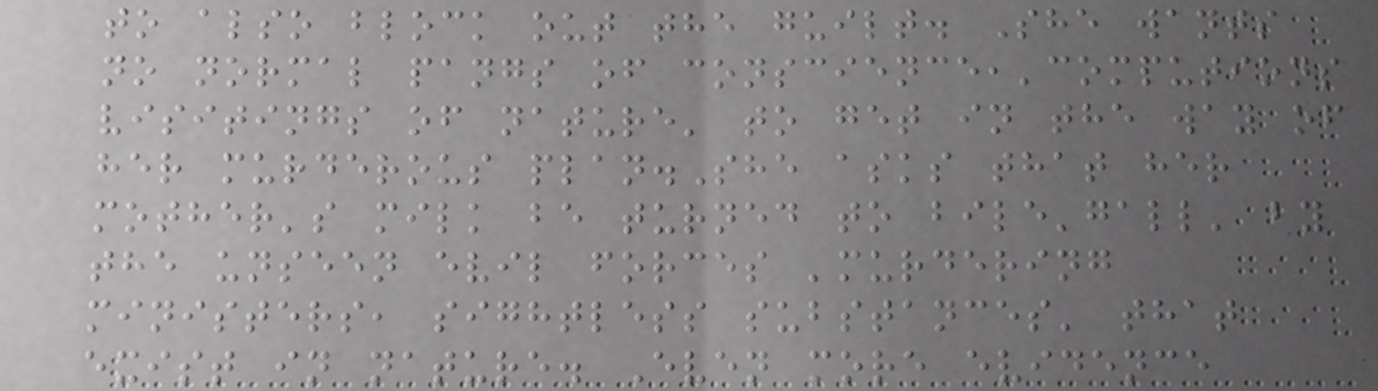to also block out the guilt. She wants
no normal pangs of conscience,'computions
visitings of nature' to get in the way of
her murderous plan.She asks that her
mother's milk be turned to bile'gall' by
the unseen evil forces 'murdering
ministers, sightless substances' that
exist in nature. Even more evidence
